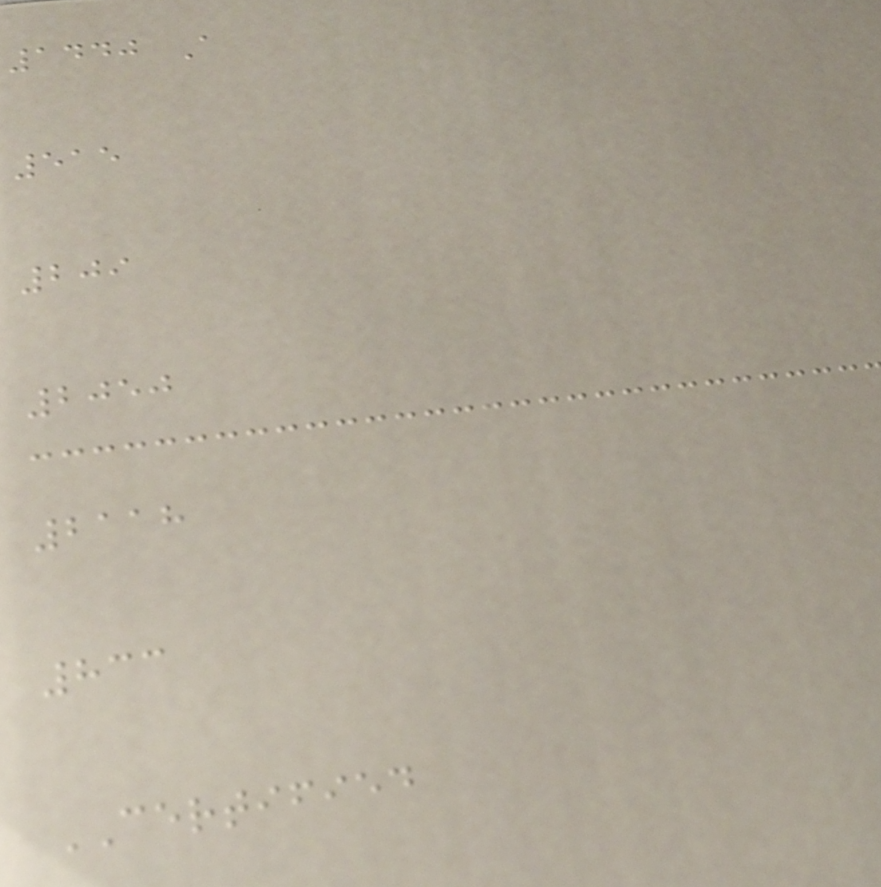1440 A
515
209
2050
2118
833
CERTIFIED
